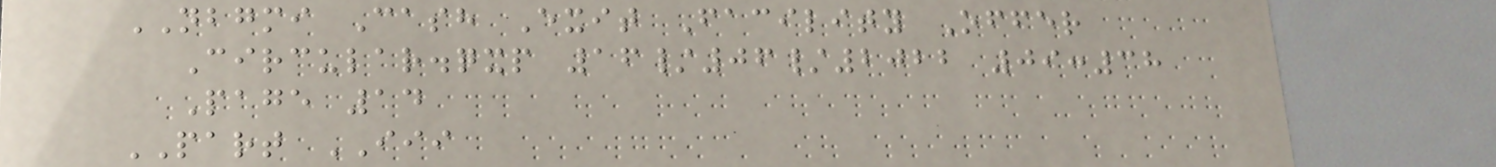NBGMI Cash Exit Facility Offer
Circular.qxp 16/06/2022 09:38
Page 14
PART III
